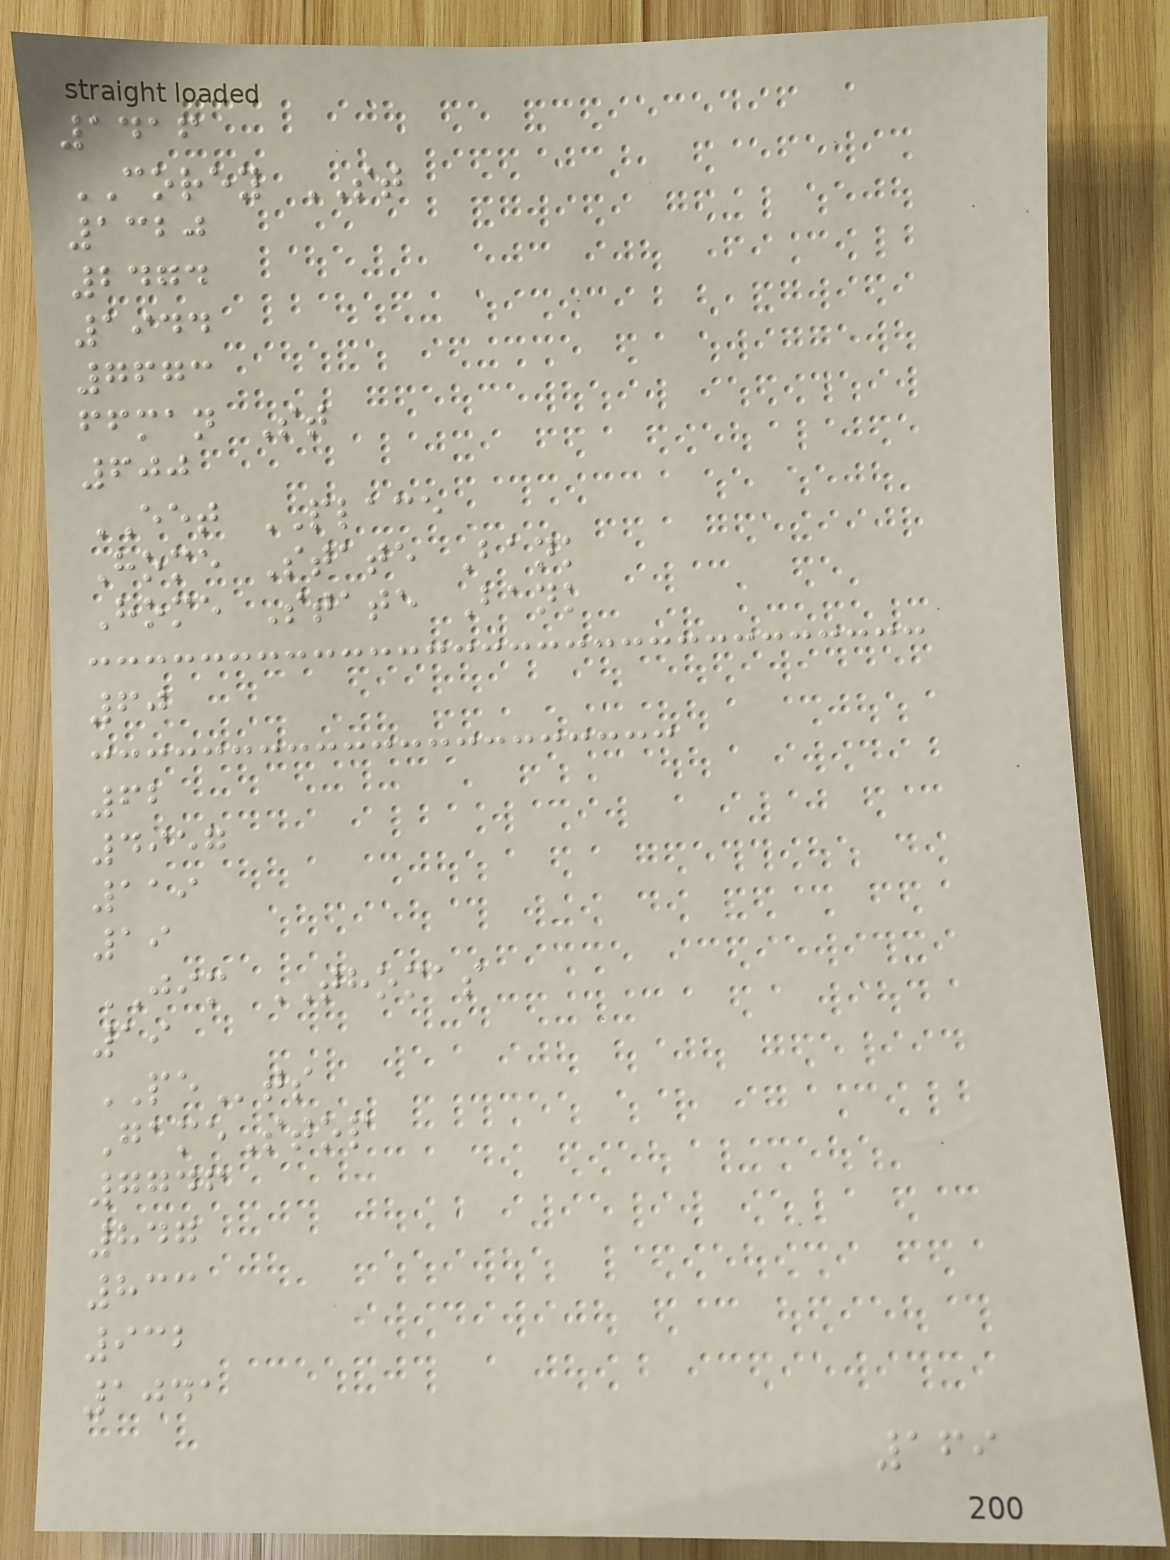1416
COREY ST
1320
2474
1944
7673
ffman St
600
EET PLACE
Home State Bank
Home State Bank
60
62
4957
119
19
JIM THOMAS
19
PEts
GameStop
7746
847
833
932
1041
169
